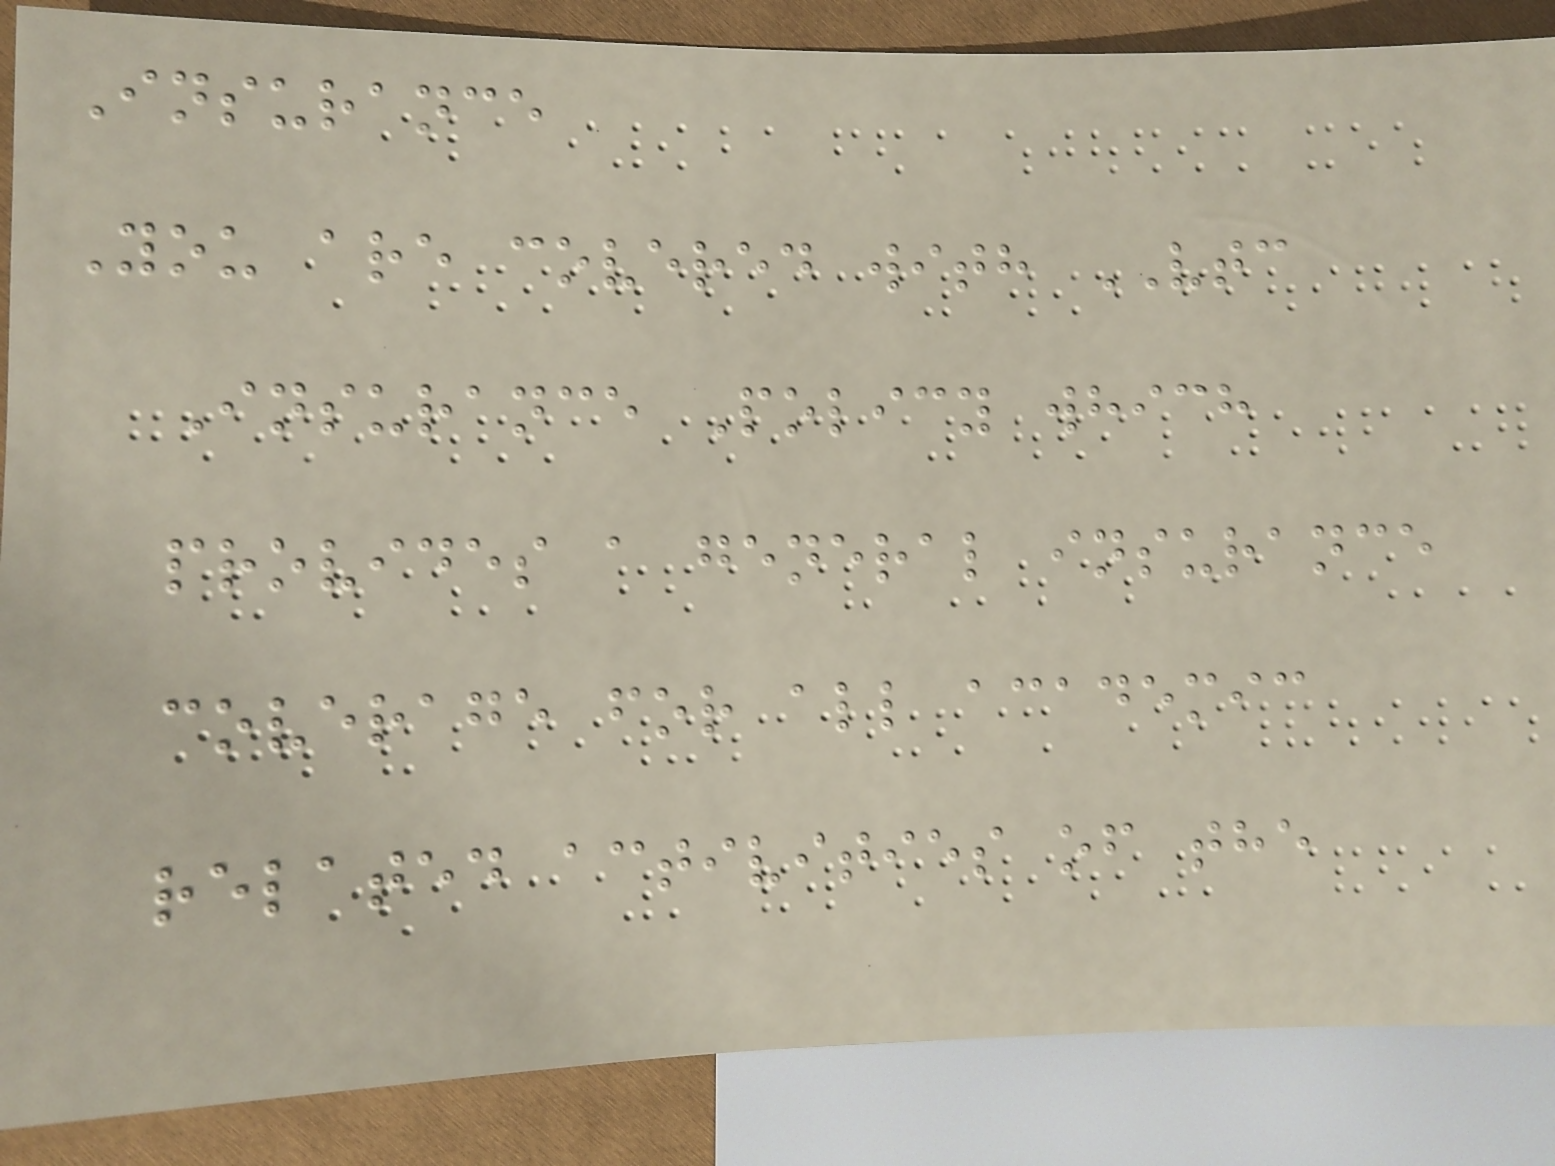Insurance
You are covered with VTC
Insurance Policy which
provides a general insurance
coverage for all academic
related activities of the
